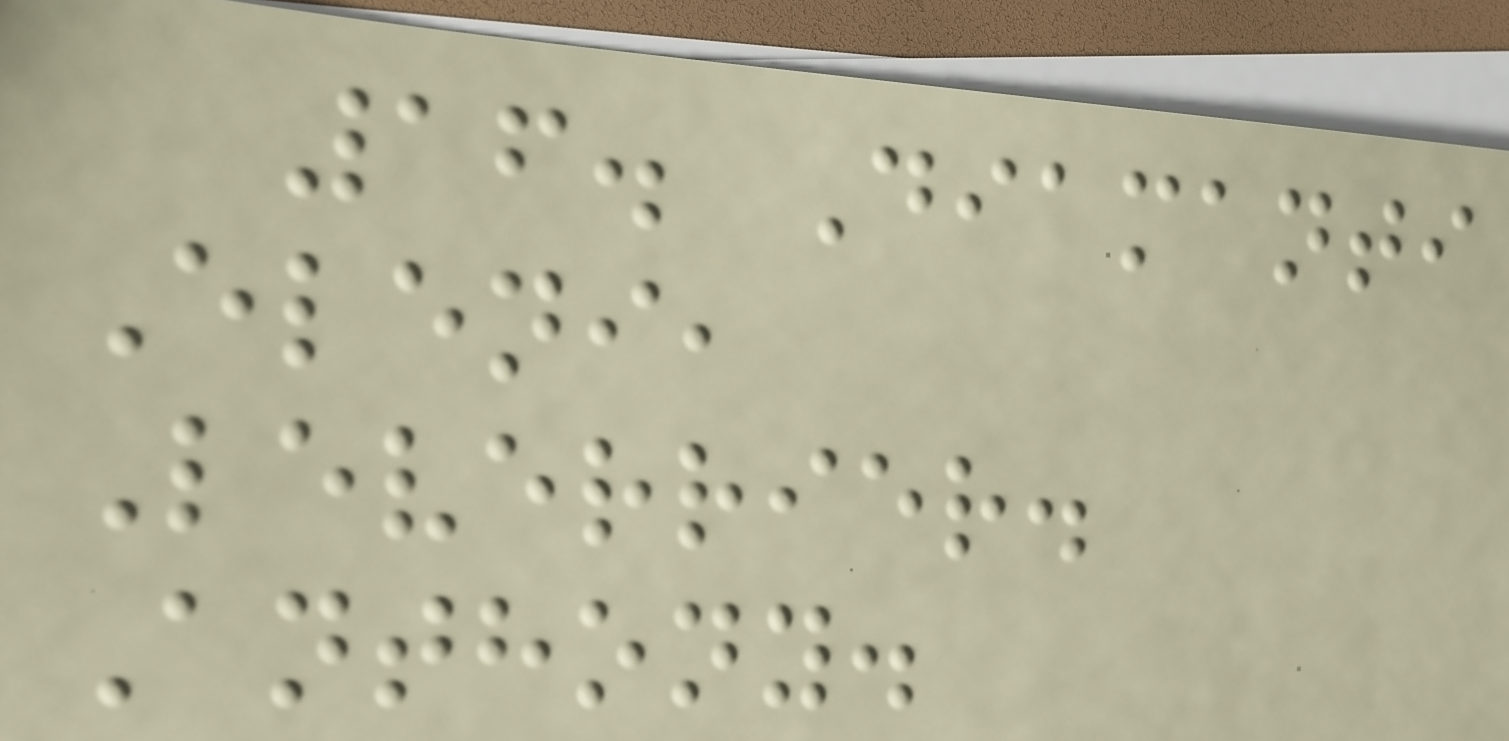16. Diamanti
Eleni,
Leverrier.
Anthony.
